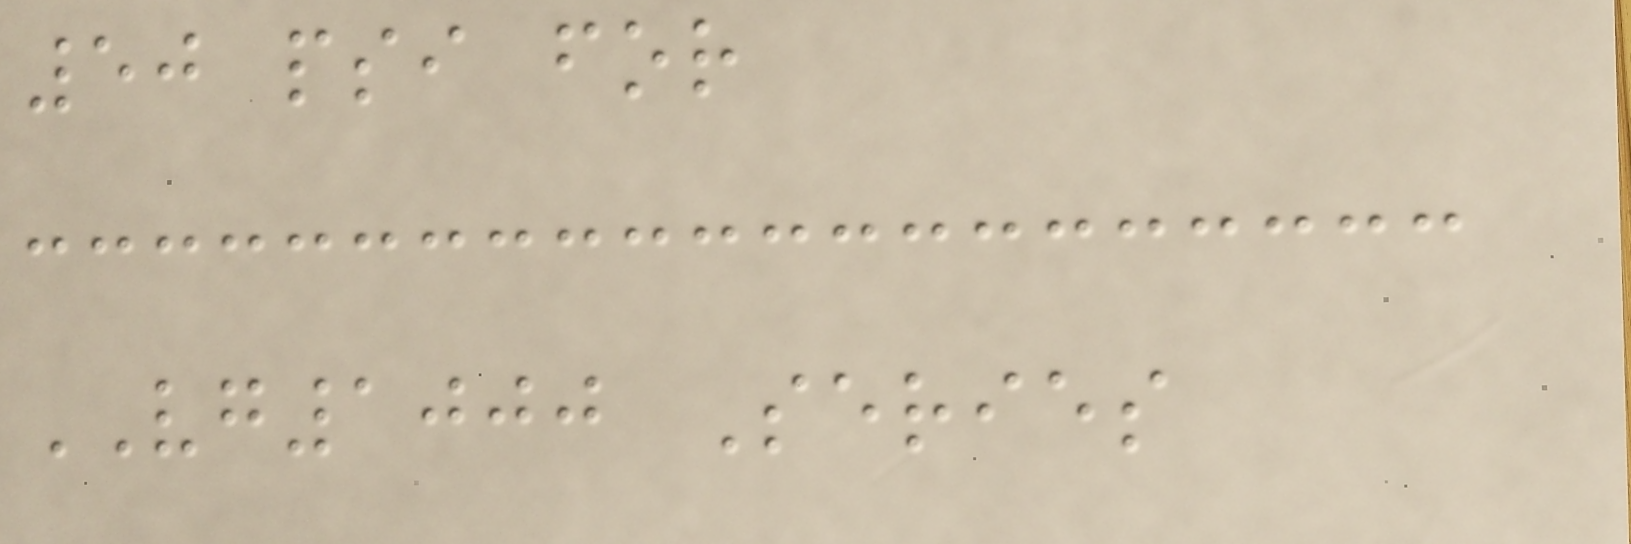50 psi for
VG1000 Series
